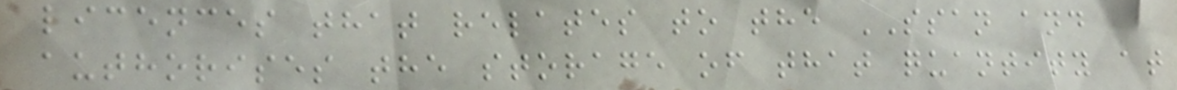licences that relates to the SSAN and
authorises the storage of that quantity at
